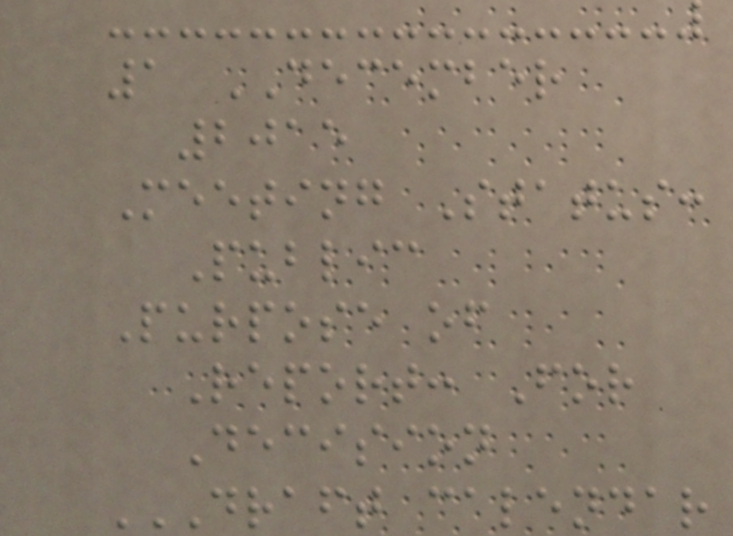1 DECEMBER
2015
Meeting Status:
Public
Purpose of
Report: For
Decision
DRAFT CALENDAR
